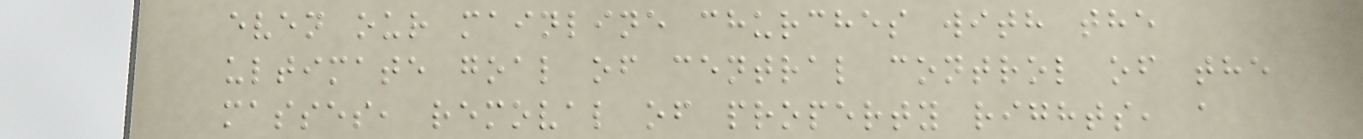even our mainline churches with the
ultimate goal of central control of the
masses, removal of property rights, a
